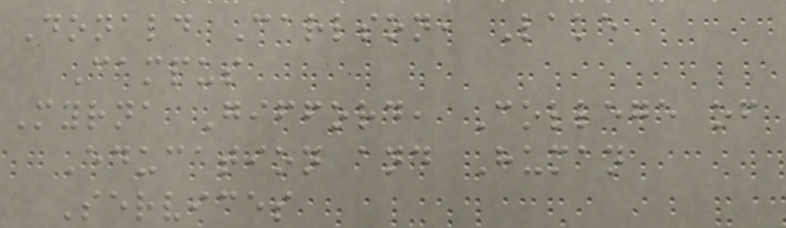Donald Carlson, Lake
Campus
Myrna Gifford, College of
Education and Human
Services
